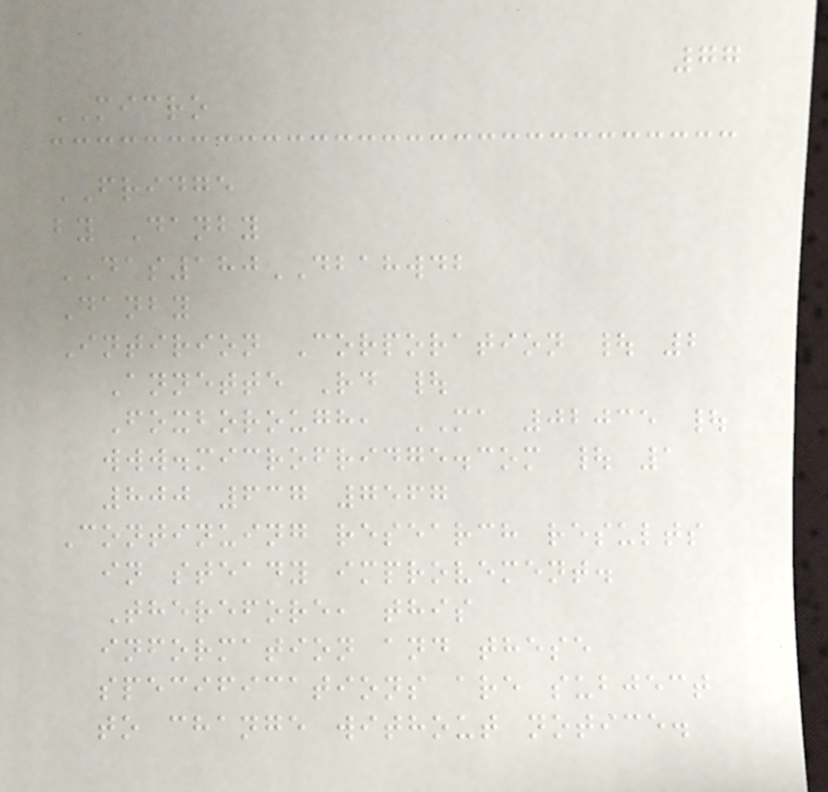77
MICRO
FRIDGE
by Danby
DAS180DBAHWDB
Danby
Intirion Corporation | 2
Annette Rd |
Foxborough, MA 02035 |
www.microfridge.com | 1
800 637 7567
Continuing research results
in steady improvement.
Therefore, this
information and these
specifications are subject
to change without notice.
